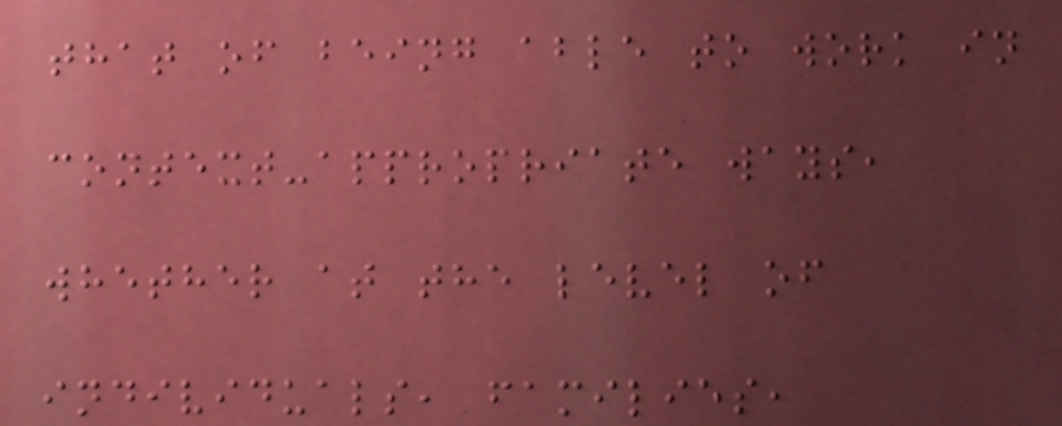that of being able to work in
context-appropriate ways,
whether at the level of
individuals, families,
